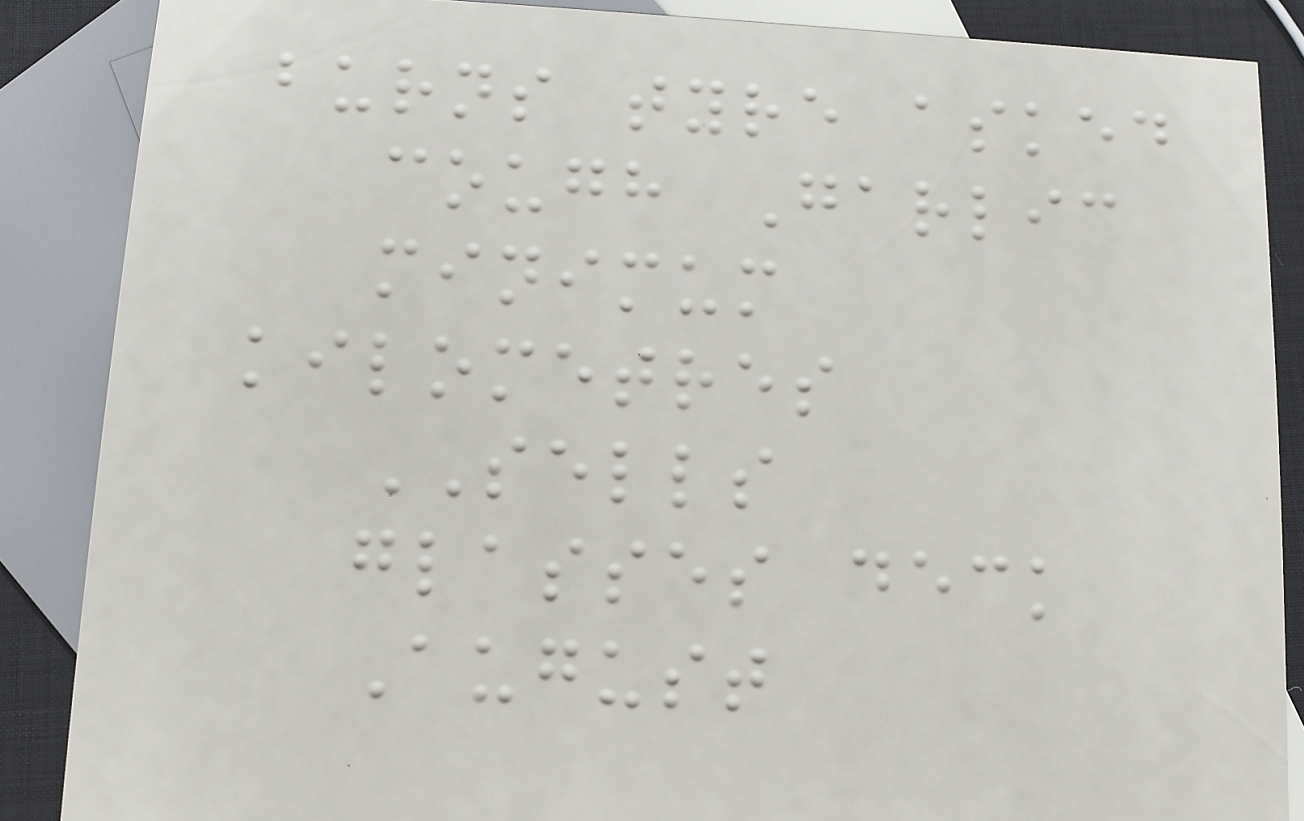burns tyre asked
cough Garlic
minimum
kilometres
SELLS
glasses deck
August
